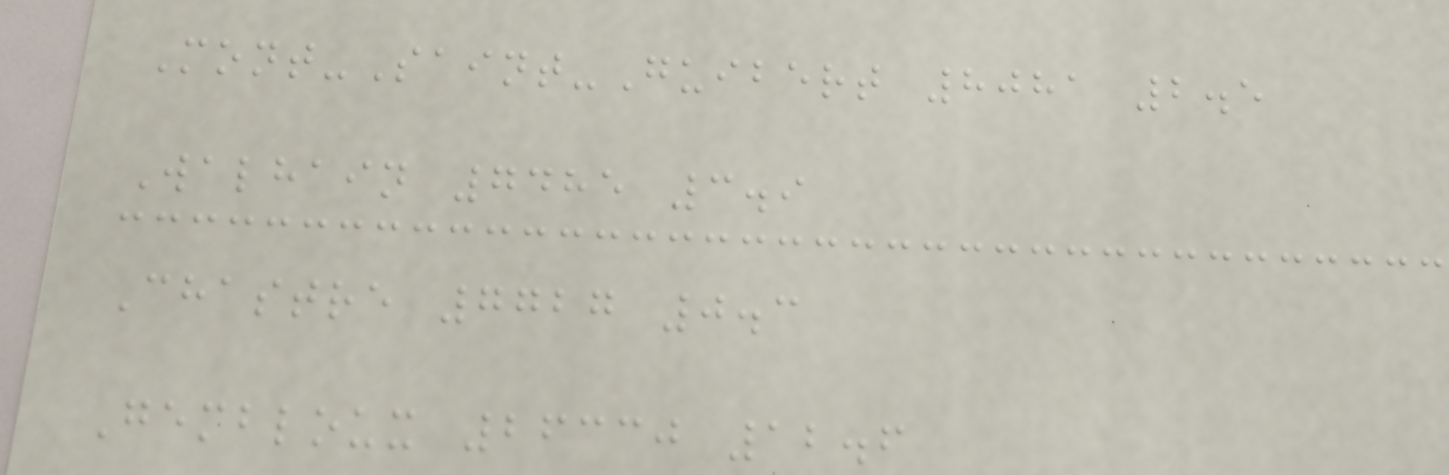Mont-Saint-Guibert 8081 2.5
Walhain 7485 3.9
Chastre 7727 0.3
Gembloux 26330 12.6
